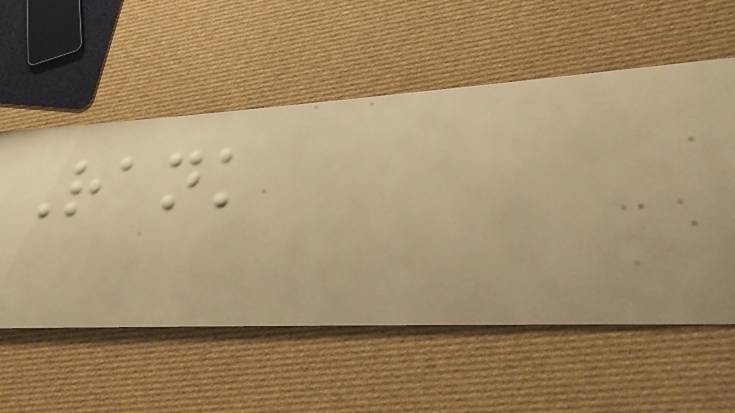Rank
